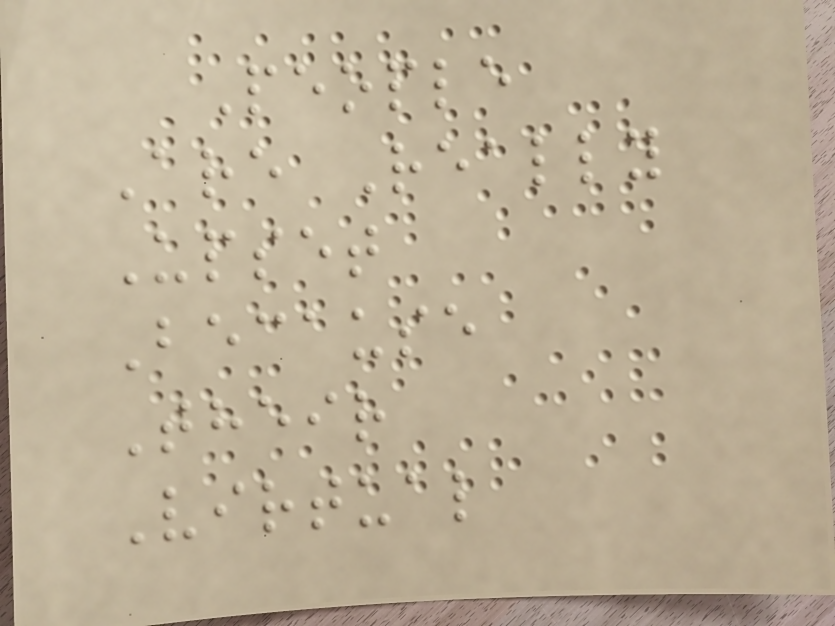People
Are Really
Upset
Because
Their
Virtual
